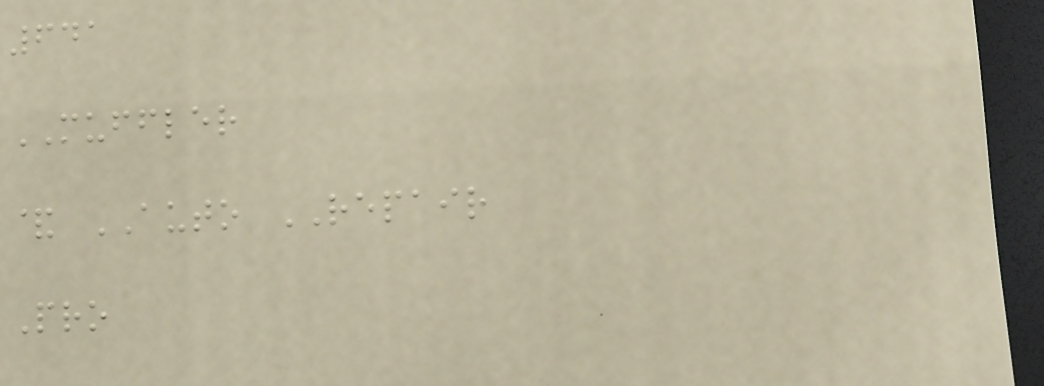641
MUFFLER
& AUTO REPAIR
Pro
